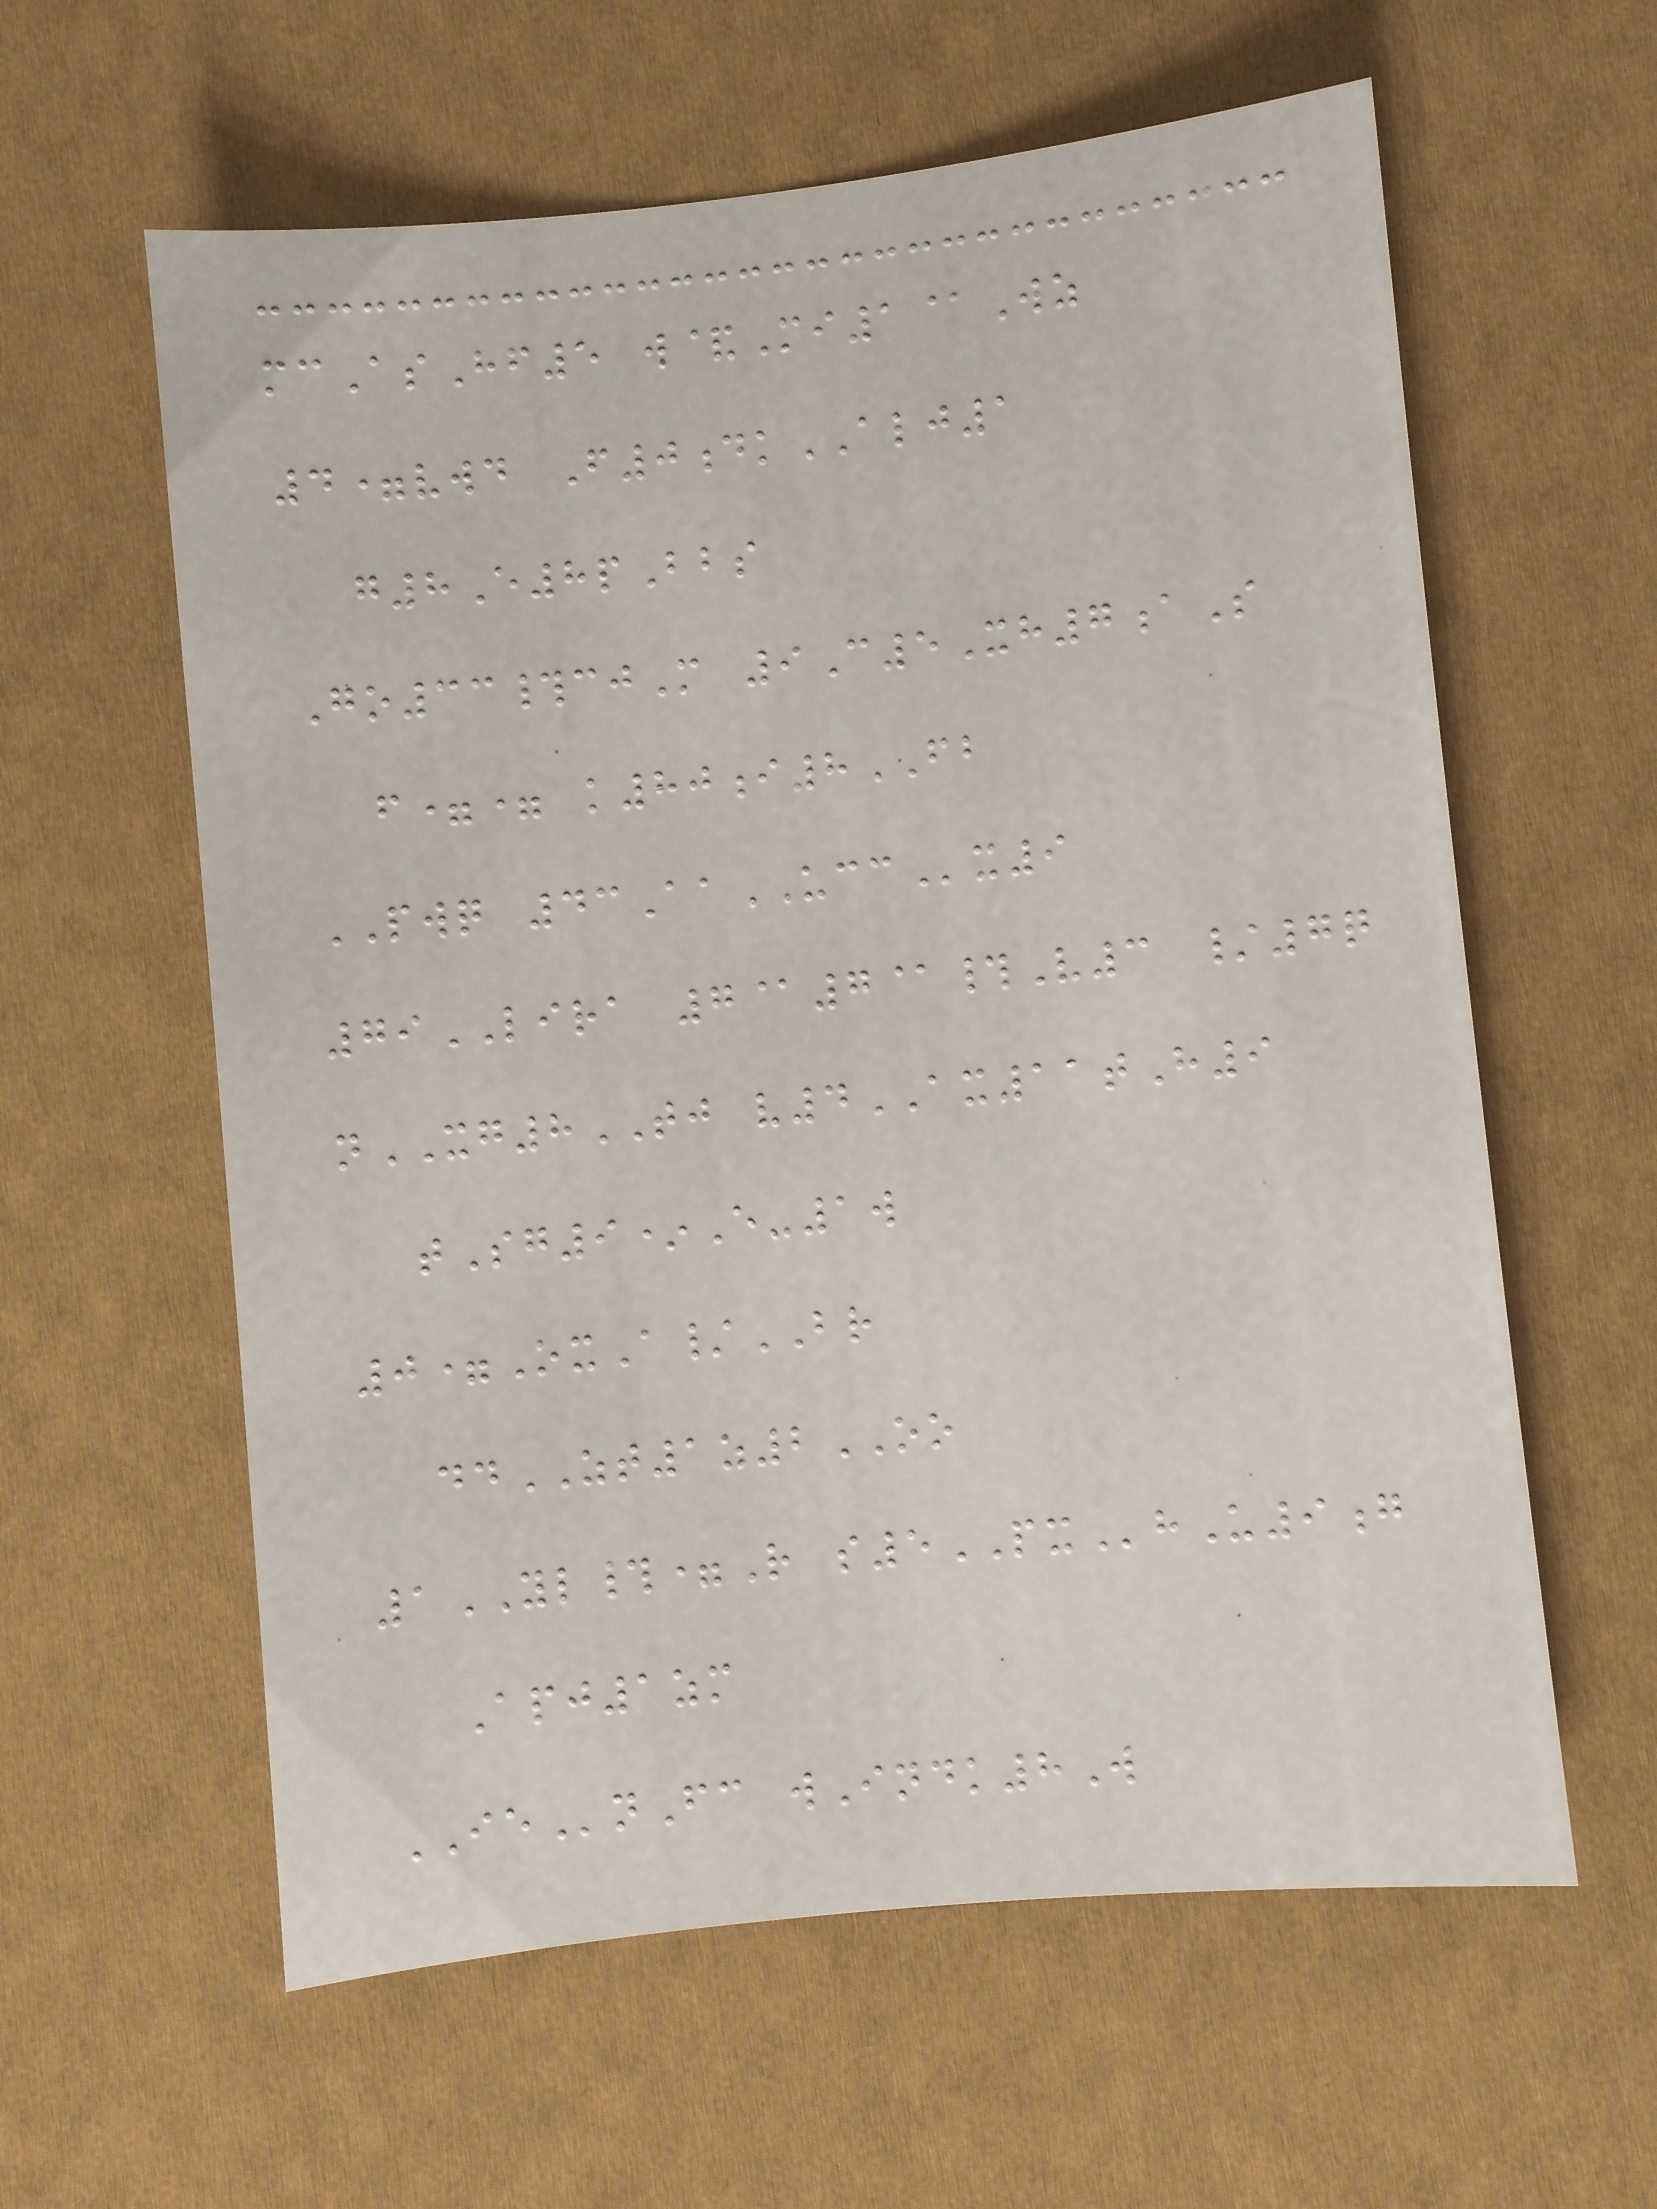mcAsHf5 w&Mi1@Wz
4=vwd F0dkALJ1
g8E8pBbs
Go33#cjM 9C5Xh7aS
f== k80i8FB
PWQ 43AaUCCx9
79LIRA 7@7@#V3 /7q
nXG8TJ v4AX11tH9
tSg9*E-1w
0=OxA/BR
ddZT1z2OO
1YL#=R s5PXhU9g
Apj1zm
IEnFc wIndk8W
